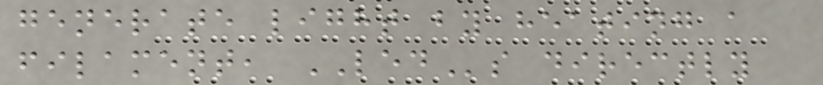generate light by heating a
filament, LEDs directly
